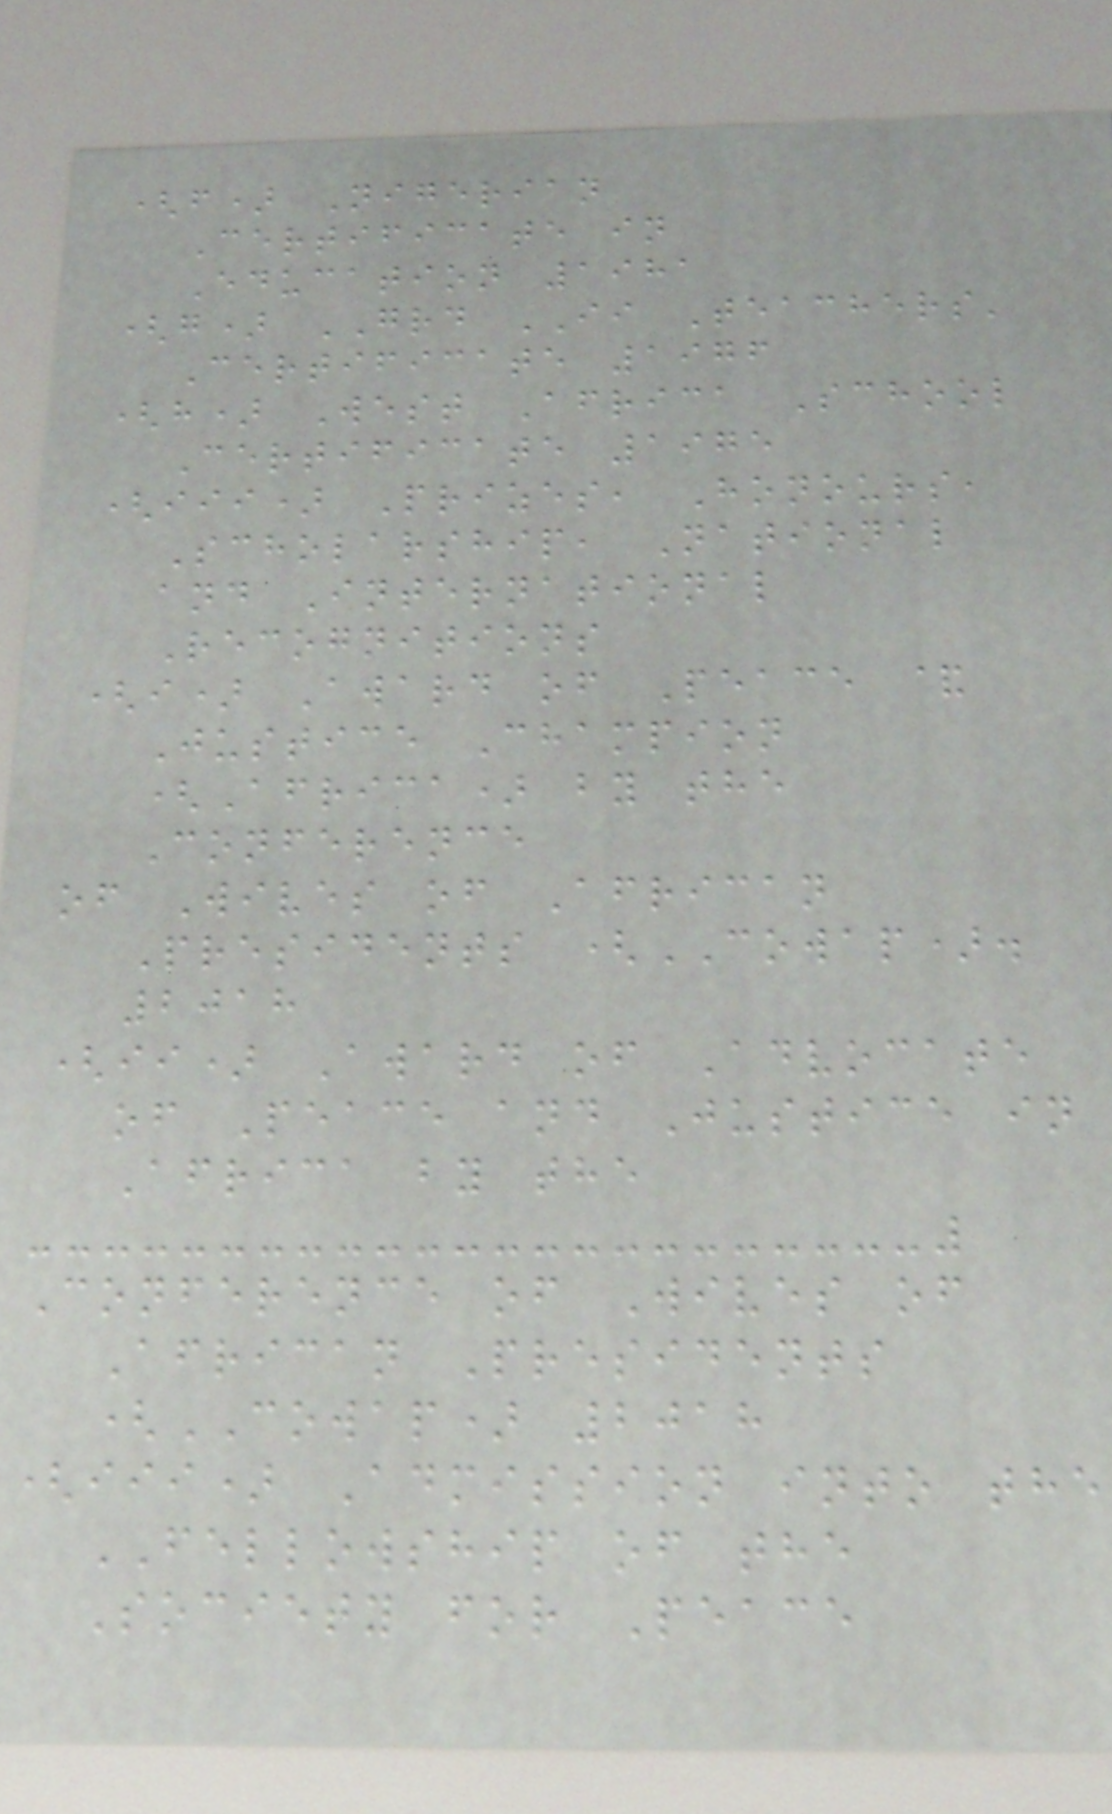(f) Nigerian
Certificate in
Education 1981
(g) GRD II Teachers'
Certificate 1976
(h) West Africa School
Certificate 1975
(iii) Prizes, Honours,
Scholarship, National
and International
Recognitions
(i) Award of Peace &
Justice Champion
(Africa) by the
Conference
of Wives of African
Presidents (COWAP).
2018
(ii) Award of Advocate
of Peace and Justice in
Africa by the
Conference of Wives of
African Presidents
(COWAP) 2018
(iii) Admission into the
FELLOWSHIP of the
Society for Peace
